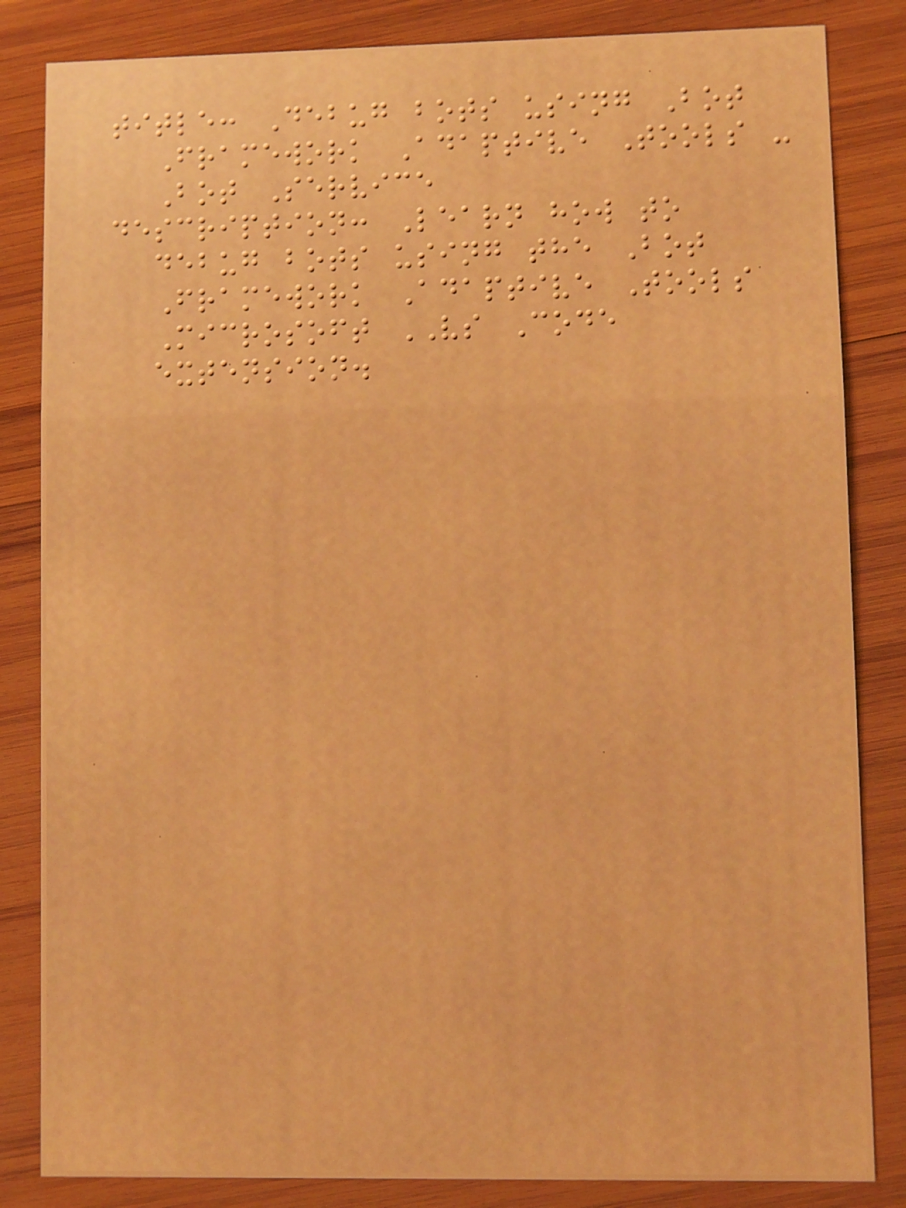title: Debug bots using Bot
Framework Adaptive Tools -
Bot Service
description: Learn how to
debug bots using the Bot
Framework Adaptive Tools
Microsoft VS Code
extension.
